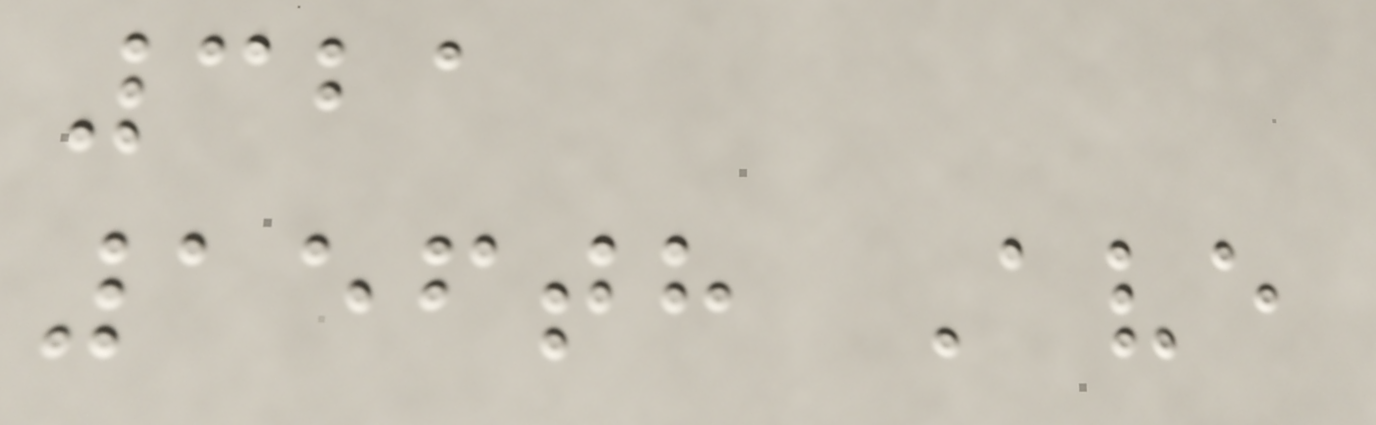321
156th Ave
